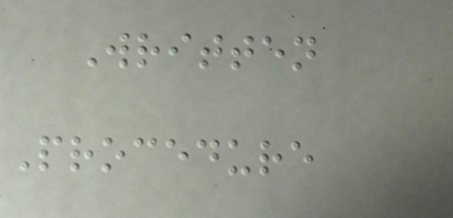Written
Procedure
